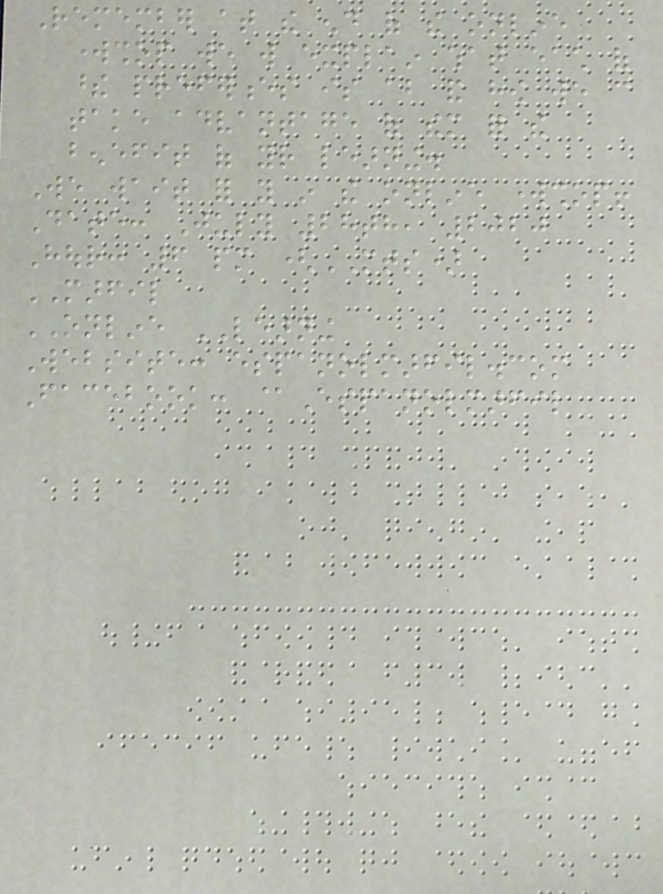Remember at the end of the online
workshop we will explain what each of
these preferences is about and how we can
take advantage of them for the
benefit of your learning.
We wait for you in the online workshop!
Date: July 28th, 2020
Hour: 6 pm (MTS)
MARFIL
ONLINE LEARNING
Website: espanolmarfil.com
Facebook: @Espanolmarfil
